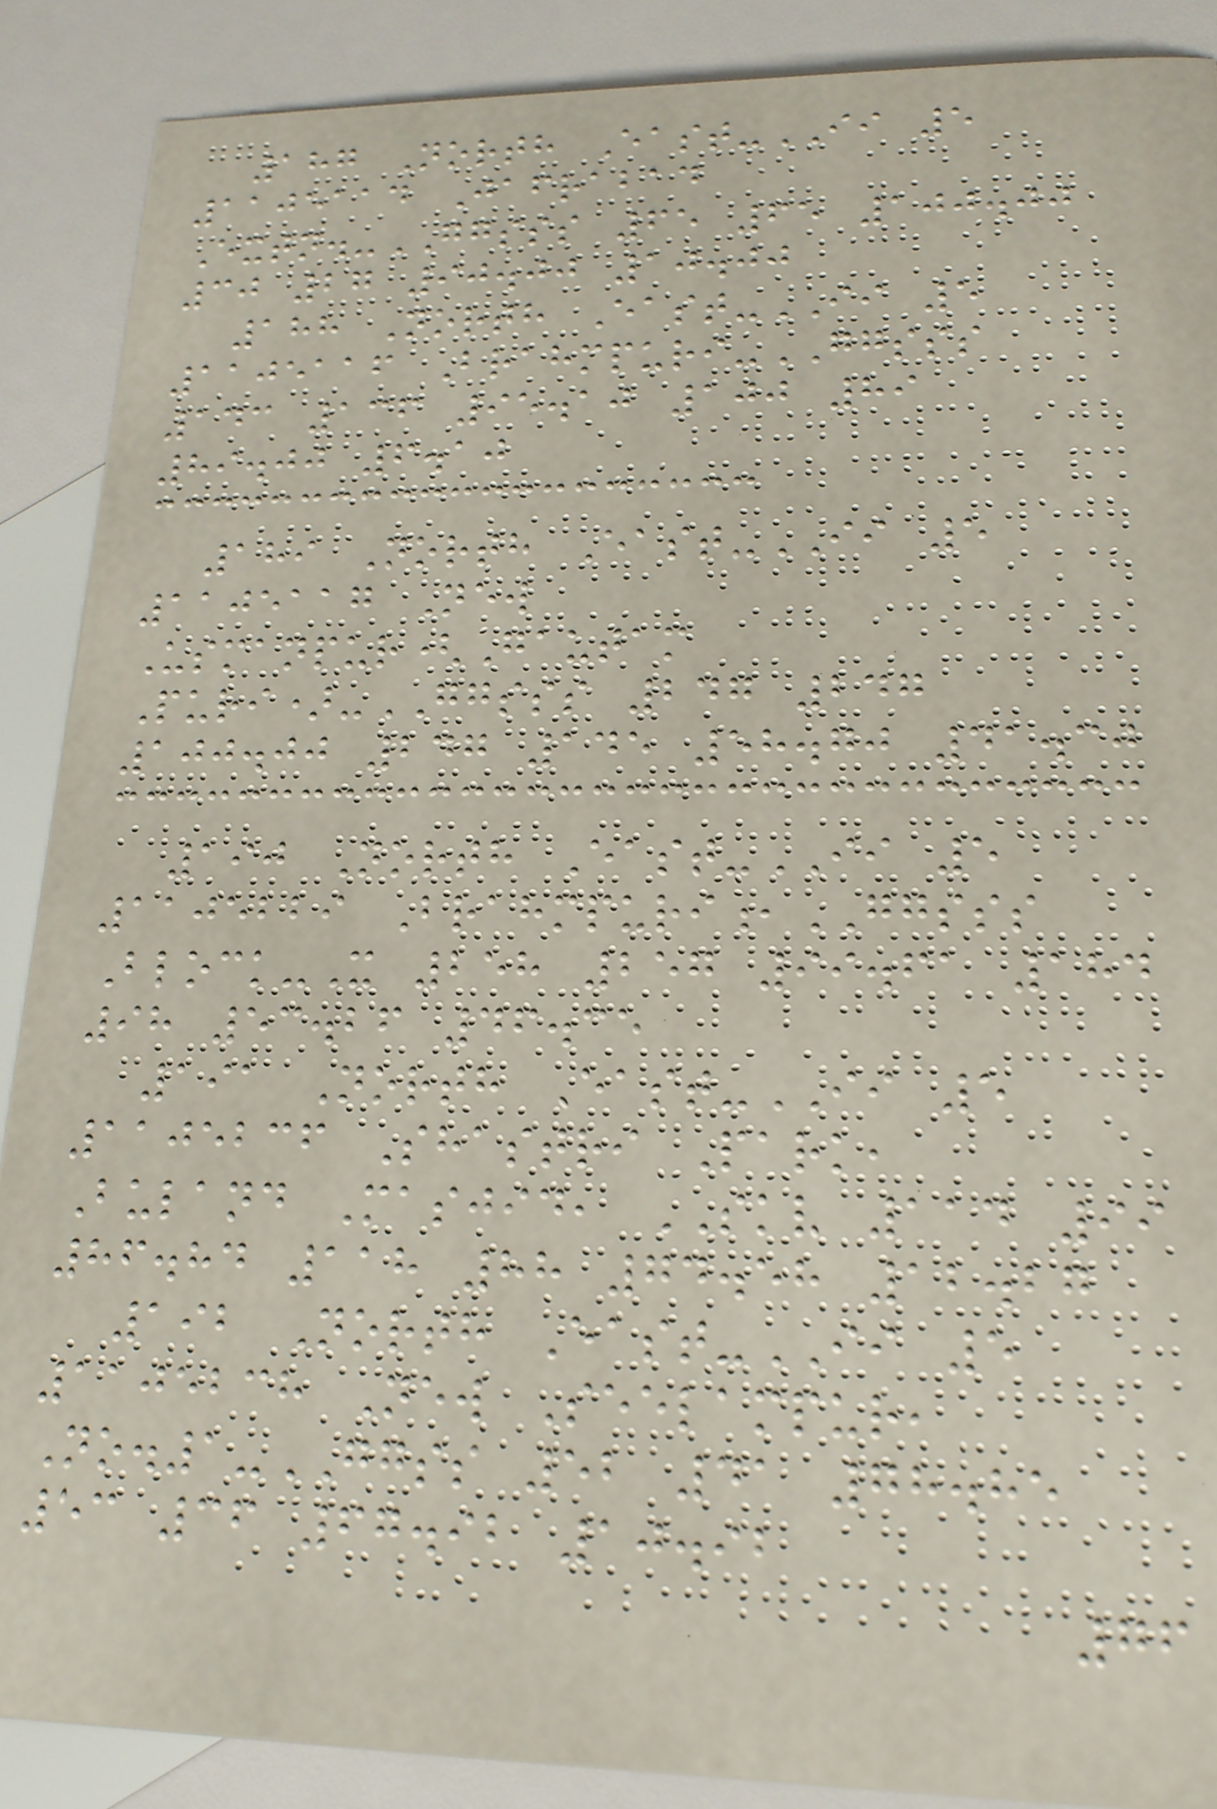187 North East-II 5
1105114 Jafrabad
Extn.-GGSSS 65 65 100.00
30 27 90.00 10.00
188 North East-II 5
1105116 Brahmpuri-GGSSS
143 136 95.10 100 89
89.00 6.10
189 North East-II 5
1105117 New
Usmanpur(Gautam
Puri)-GGSSS 247 247
100.00 247 145 58.70 41.30
190 North East-II 5
1105229 Brahmpuri,GGSSS
Block-X 258 257 99.61 184
98 53.26 46.35
191 North East-II 5
1105236 Shastri Park,
Buland Masjid, SKV 114 99
86.84 118 88 74.58 12.27
192 North East-II 5
1105238 New Seelampur,
No.1-GGSS 52 41 78.85
53 36 67.92 10.92
76
